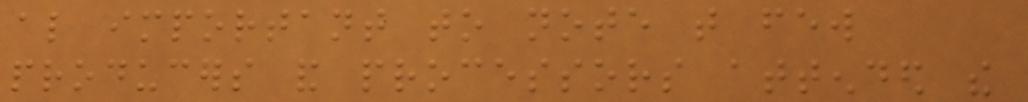also important to note that few
producers and processors attended the
